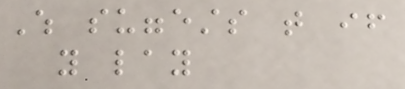Which suggests that if
you lay
